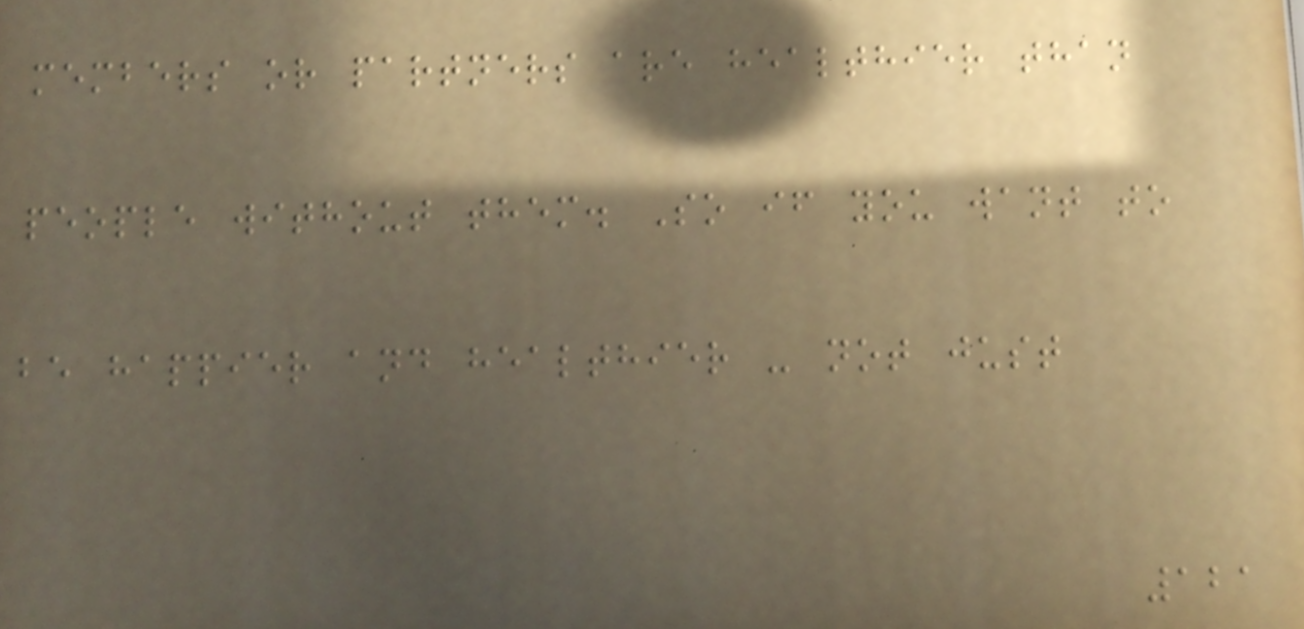members or partners are healthier than
people without them. So if you want to
be happier and healthier - not just
121
